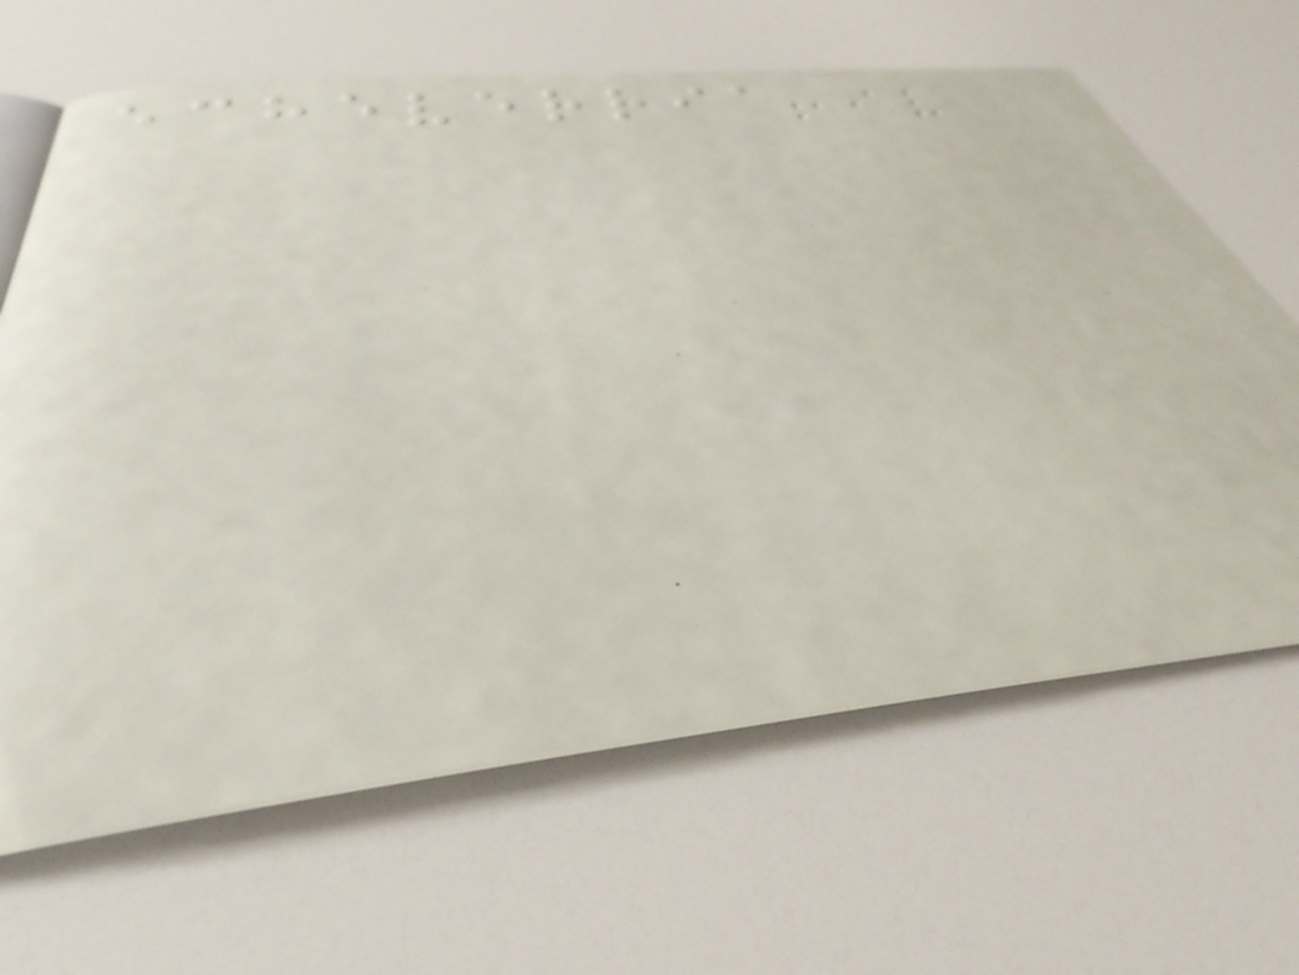echeverria
